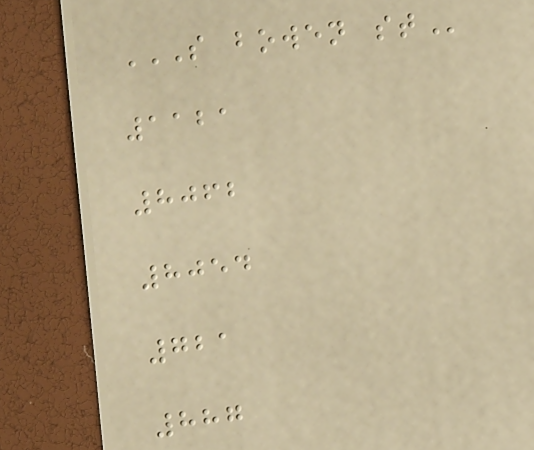S BOWEN ST
1121
8062
8054
721
887
